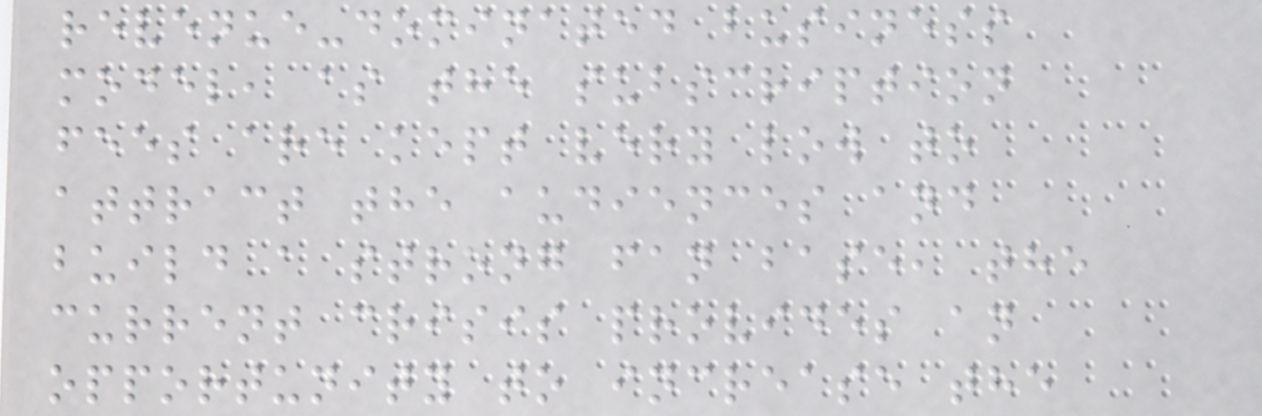revenue-dominated business
model, as the subscription
fees are kept very low to
attract the audiences and
build a strong fan base, the
current crisis provides an
opportunity to increase the
